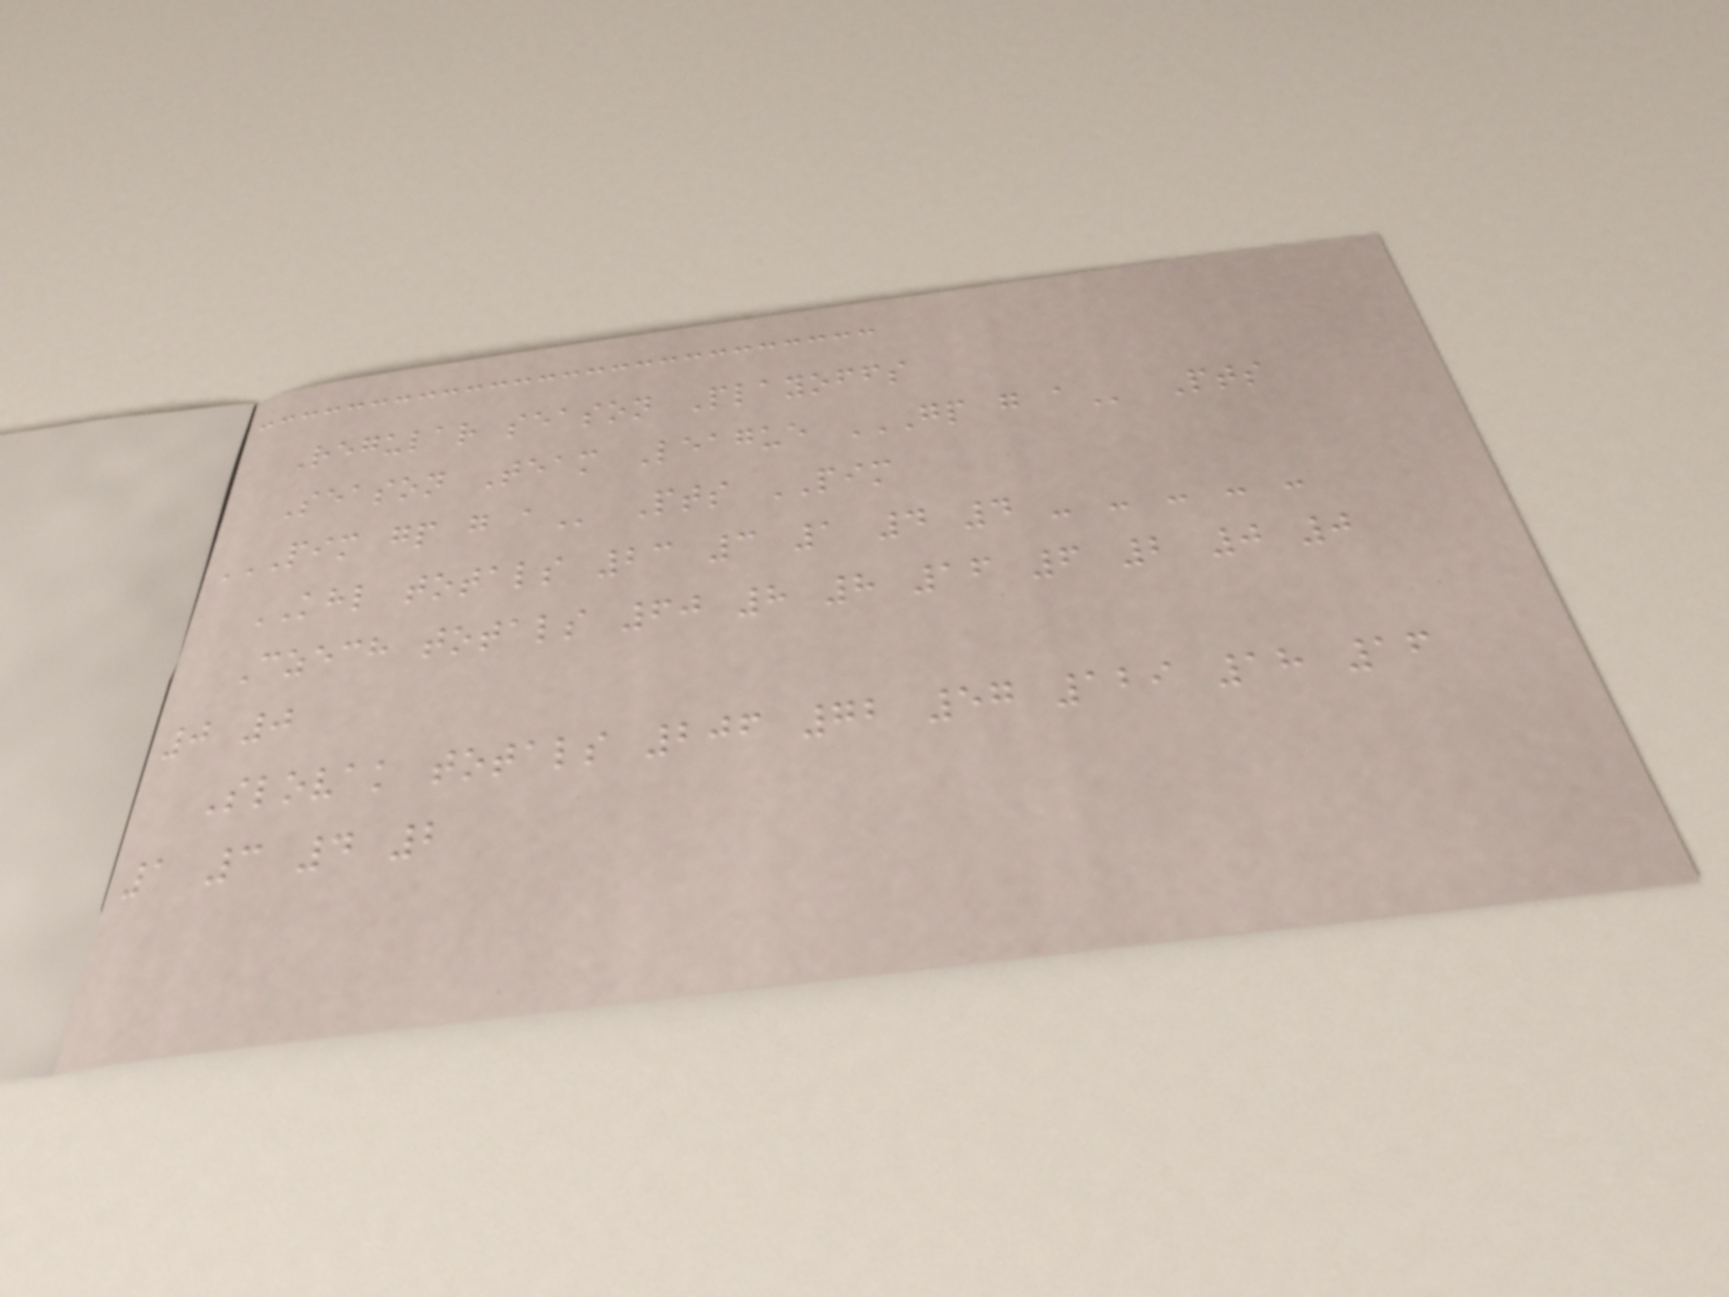Regular season Playoffs
Season Team League GP G A Pts
PIM GP G A Pts PIM
KHL totals 23 3 1 4 4 - - - - -
Czech totals 60 8 8 16 6 2 0 0
0 0
Slovak totals 206 72 57 129 18 16
1 3 4 2
